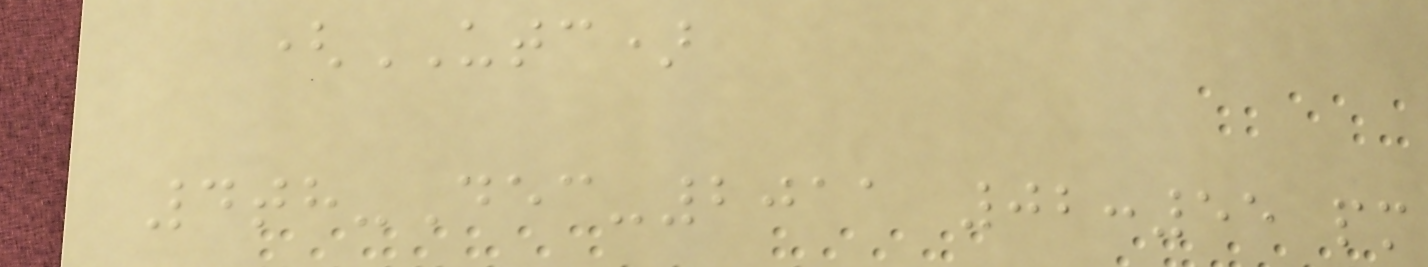(UTC)
4th-Dec-2011 02:55 pm
